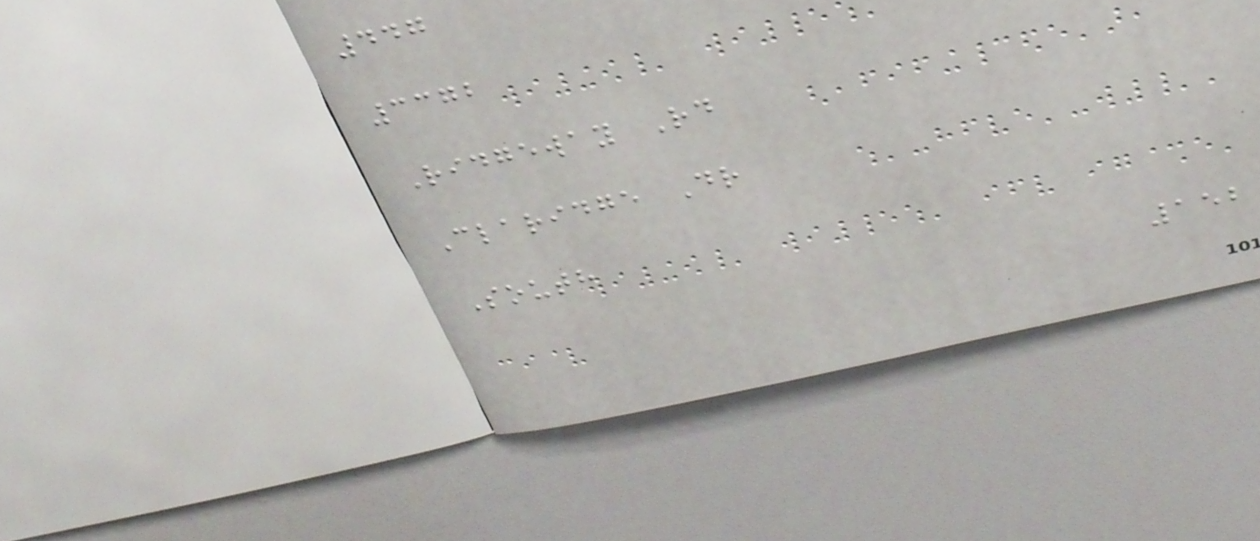447
3372
Ridgeway Rd
Claridge Dr
South
152
